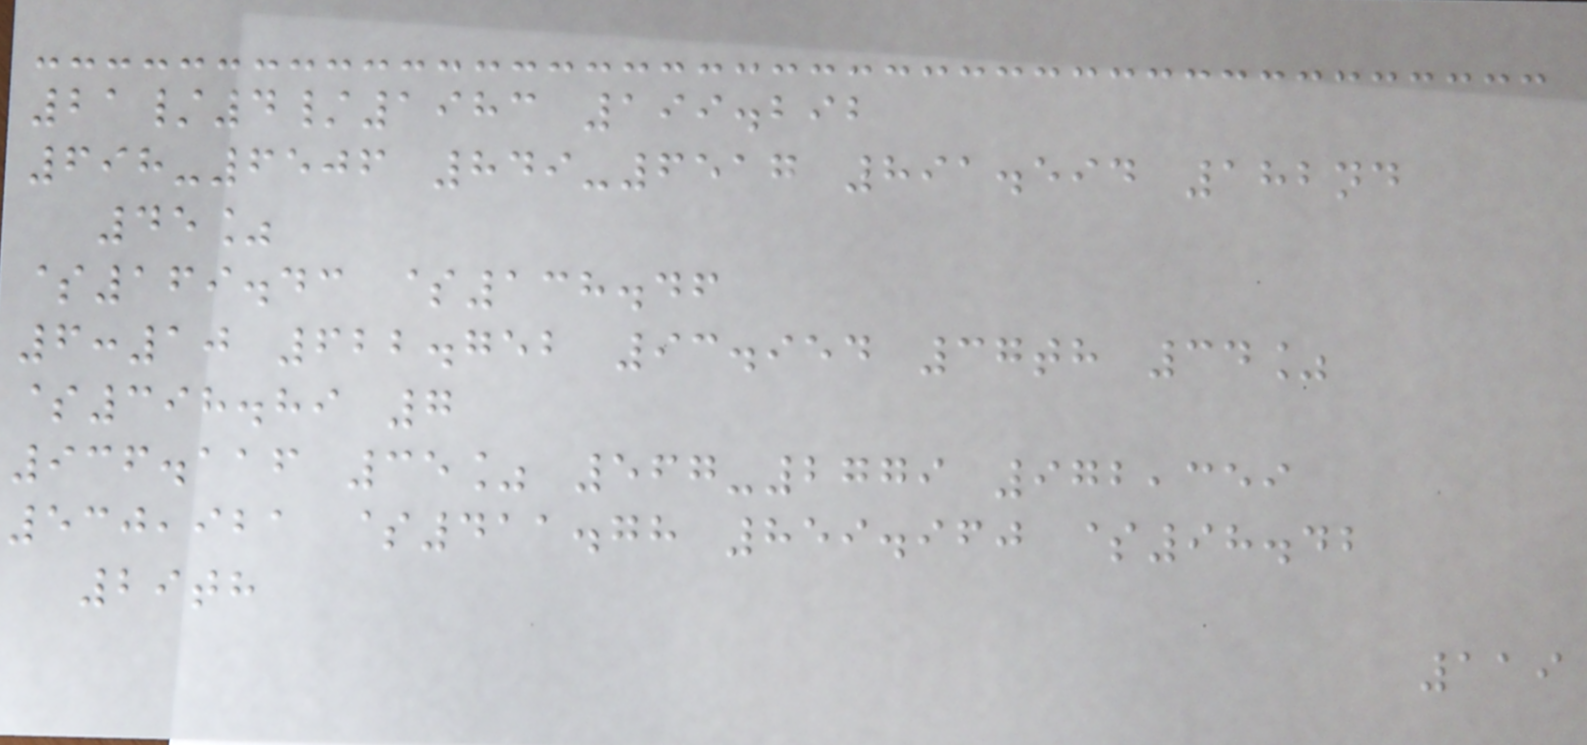21/4/1983 199.292
698-6506 849-6517 891.594 182nd
45%
$169.43 $138.46
6:10 622.752 93.954 37th 34%
$398.89 7
936.116 35% 567-2779 972,359
530,921 $411.78 859.960 $98.42
29th
119
